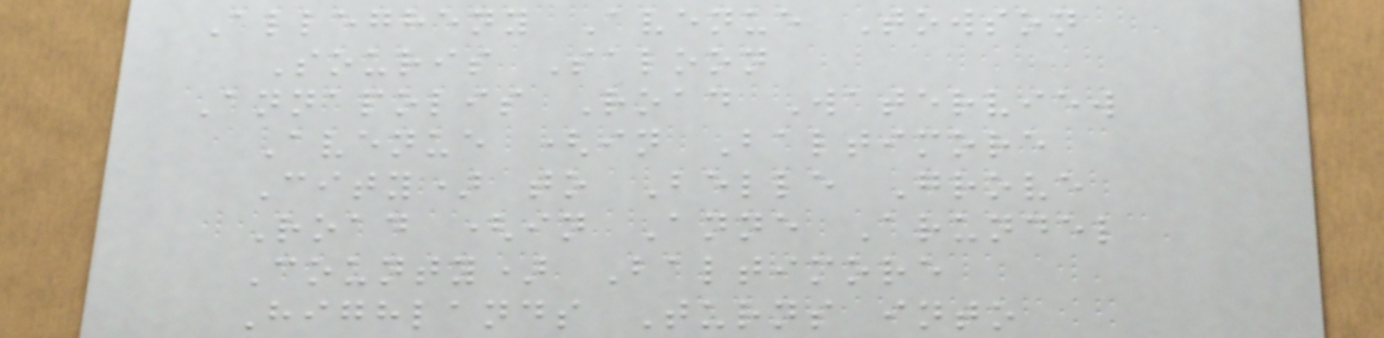Allegheny Avenue Towson
Souris Saloon
Annapolis Road Waterview
Avenue (in Baltimore
City) to Belle Grove
Road (in Anne Arundel
County) Baltimore
Highlands Turns into
